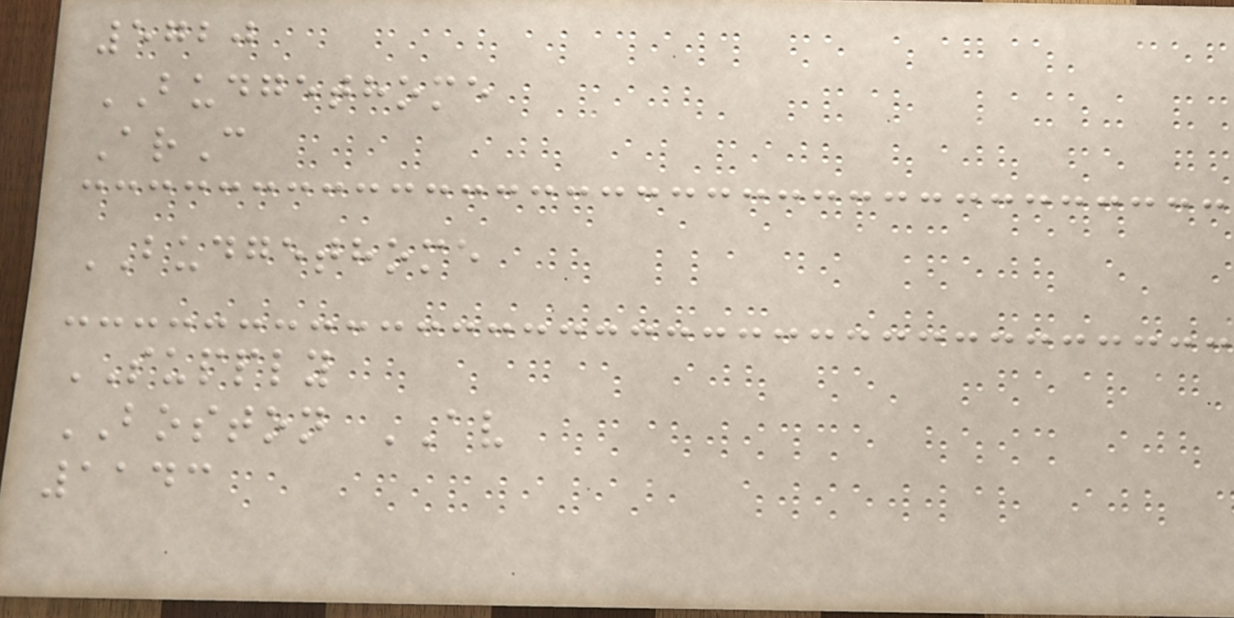5720
BUDGETHOME
ArC
BUDGETHOME
SUPPLY
BOSTON AV
1143
